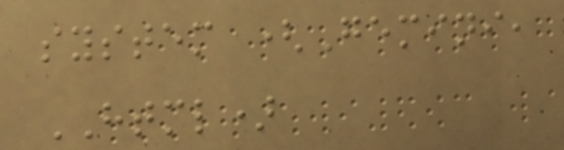system (Gemini,
HTML)
